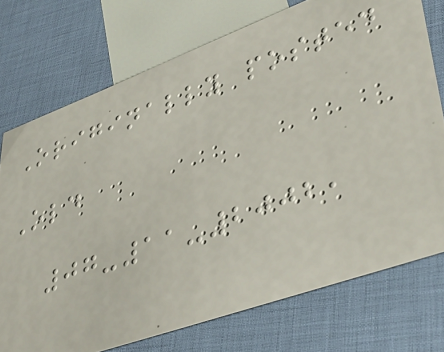Originally posted
Old
07-11-2002,
